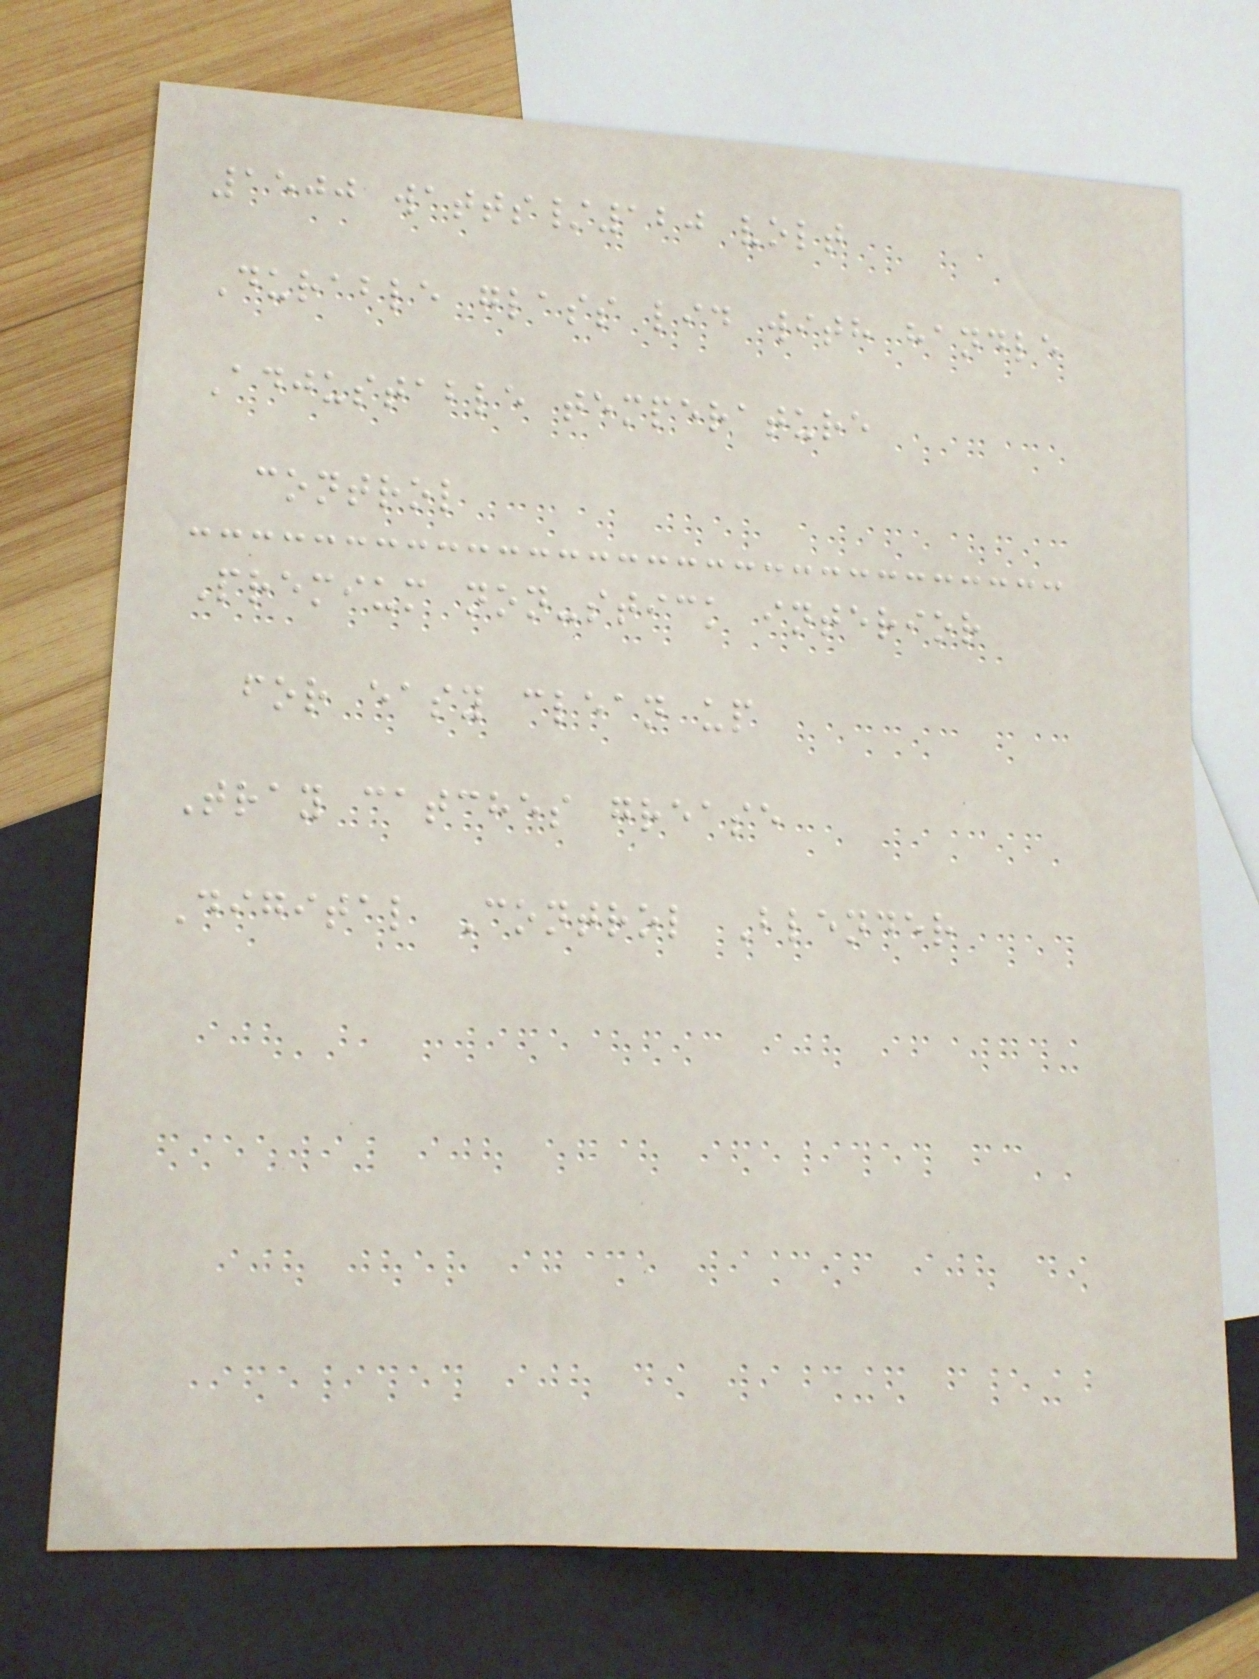1500 watts/120 volt
Durable glass lid with handle
Adjustable temperature
control
Premium non-stick interior
for easy clean up
Tray catches grease
Digital Control Blender
